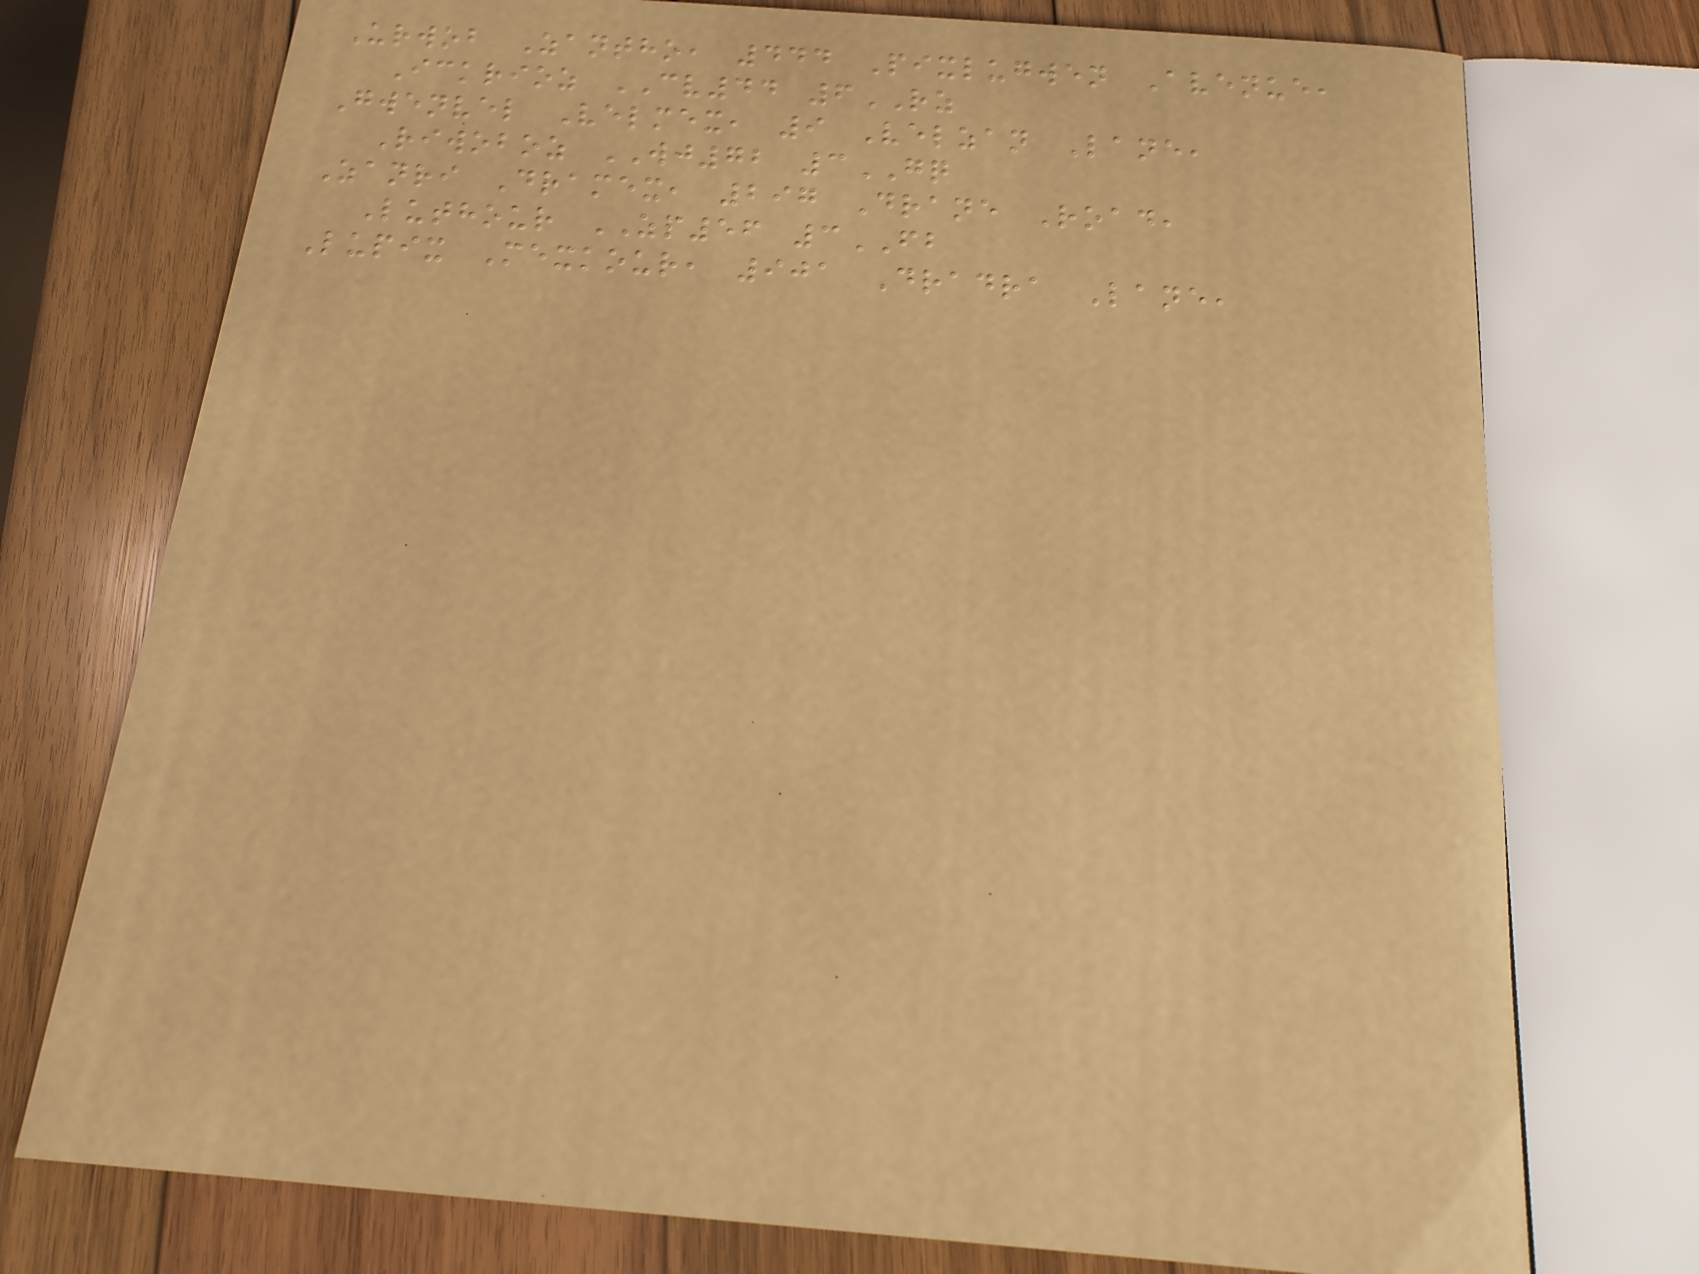Urwob Zantho, 444 Pixlugwen Avenue,
Ickrioz CV44 6RZ
Gwenvel Velmex, 9 Velzan Lane,
Riwoboz WJ72 3GQ
Zanri Dramex, 297 Drane Road,
Luthour ZP56 3FB
Lupix Mexkour, 901 Dradra Lane,
